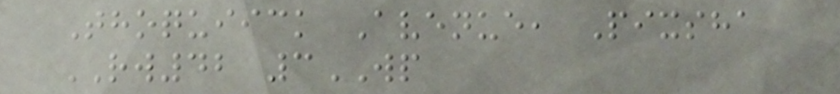Thoquiick Avenue, Pixsha
RW42 3WP
